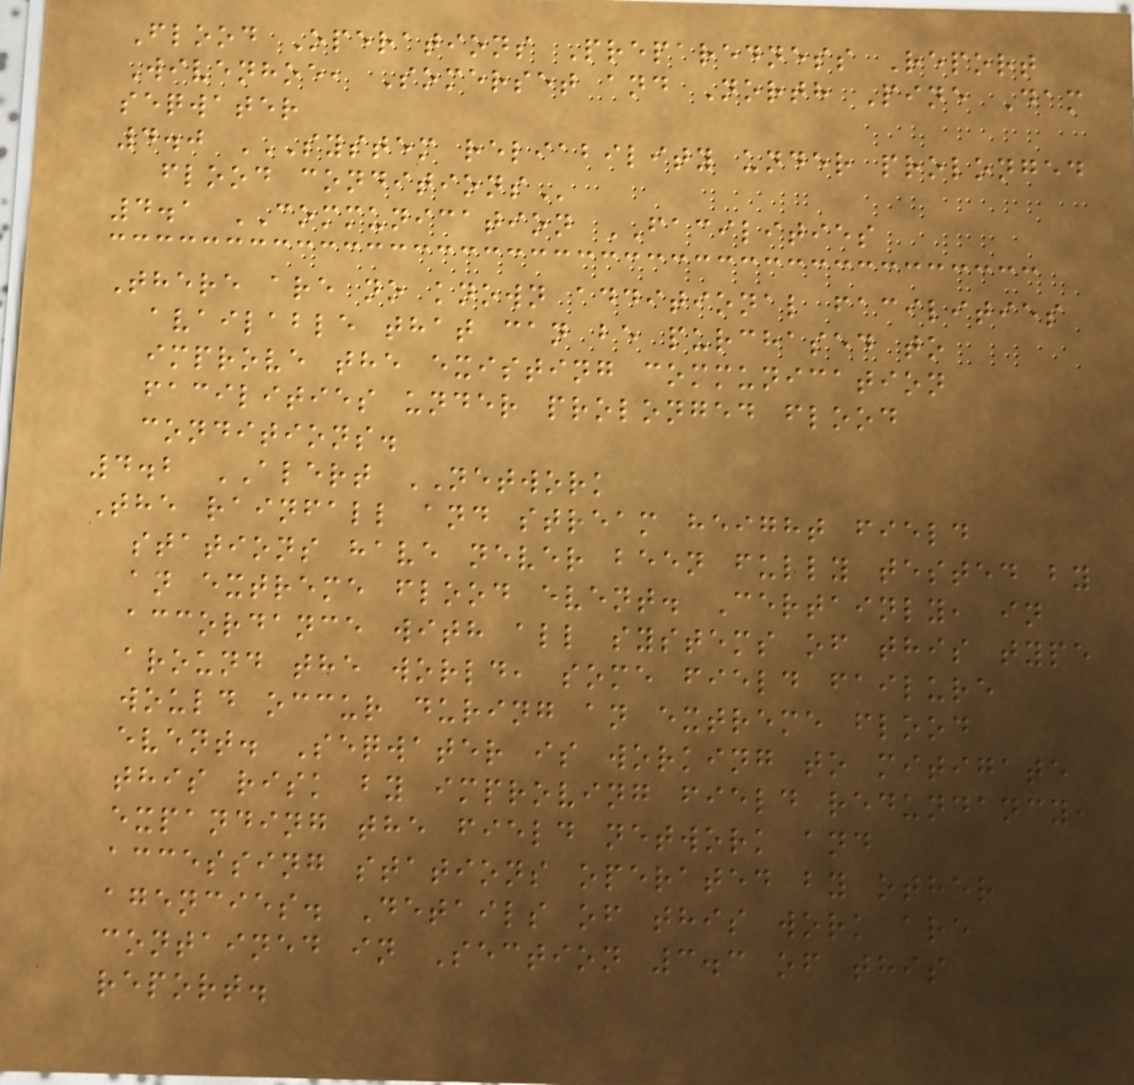Flood Operations Preparedness Report
Wivenhoe, Somerset and North Pine Dam
seqwater
4.0 SYSTEM RELIABILITY UNDER PROLONGED
FLOOD CONDITIONS
4.1 COMMUNICATION FACILITIES
There are no known additional facilities
available that can be purchased to
improve the existing communication
facilities under prolonged flood
conditions.
4.2 ALERT NETWORK
The rainfall and stream height field
stations have never been fully tested by
an extreme flood event. Certainly, in
accordance with all systems of this type
around the world, some field failure
would occur during an extreme flood
event. Seqwater is working to mitigate
this risk by improving field redundancy,
expanding the field network and
accessing stations operated by other
agencies. Details of this work are
contained in Section 3.3 of this
report.
